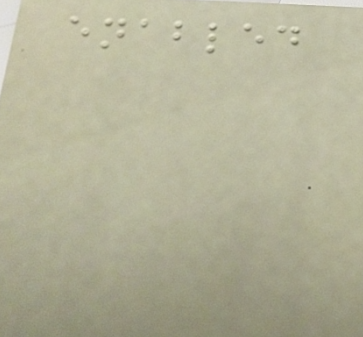enabled
